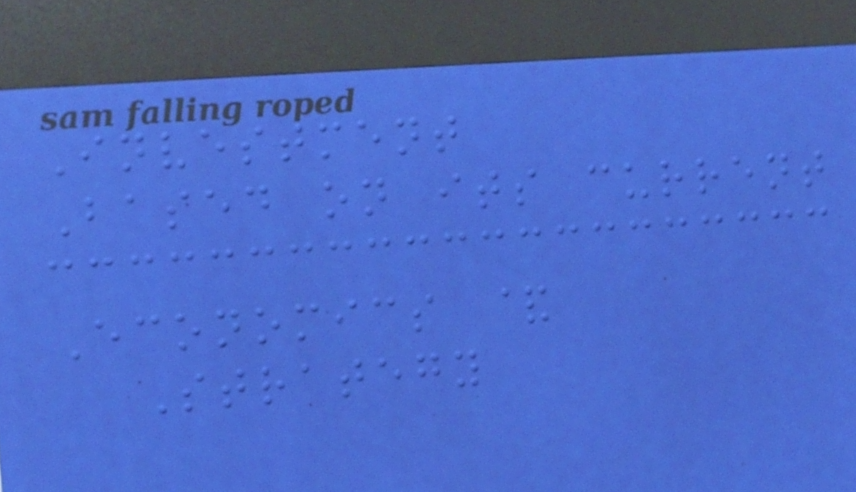Investment
Based on its current
Economics &
Strategy
